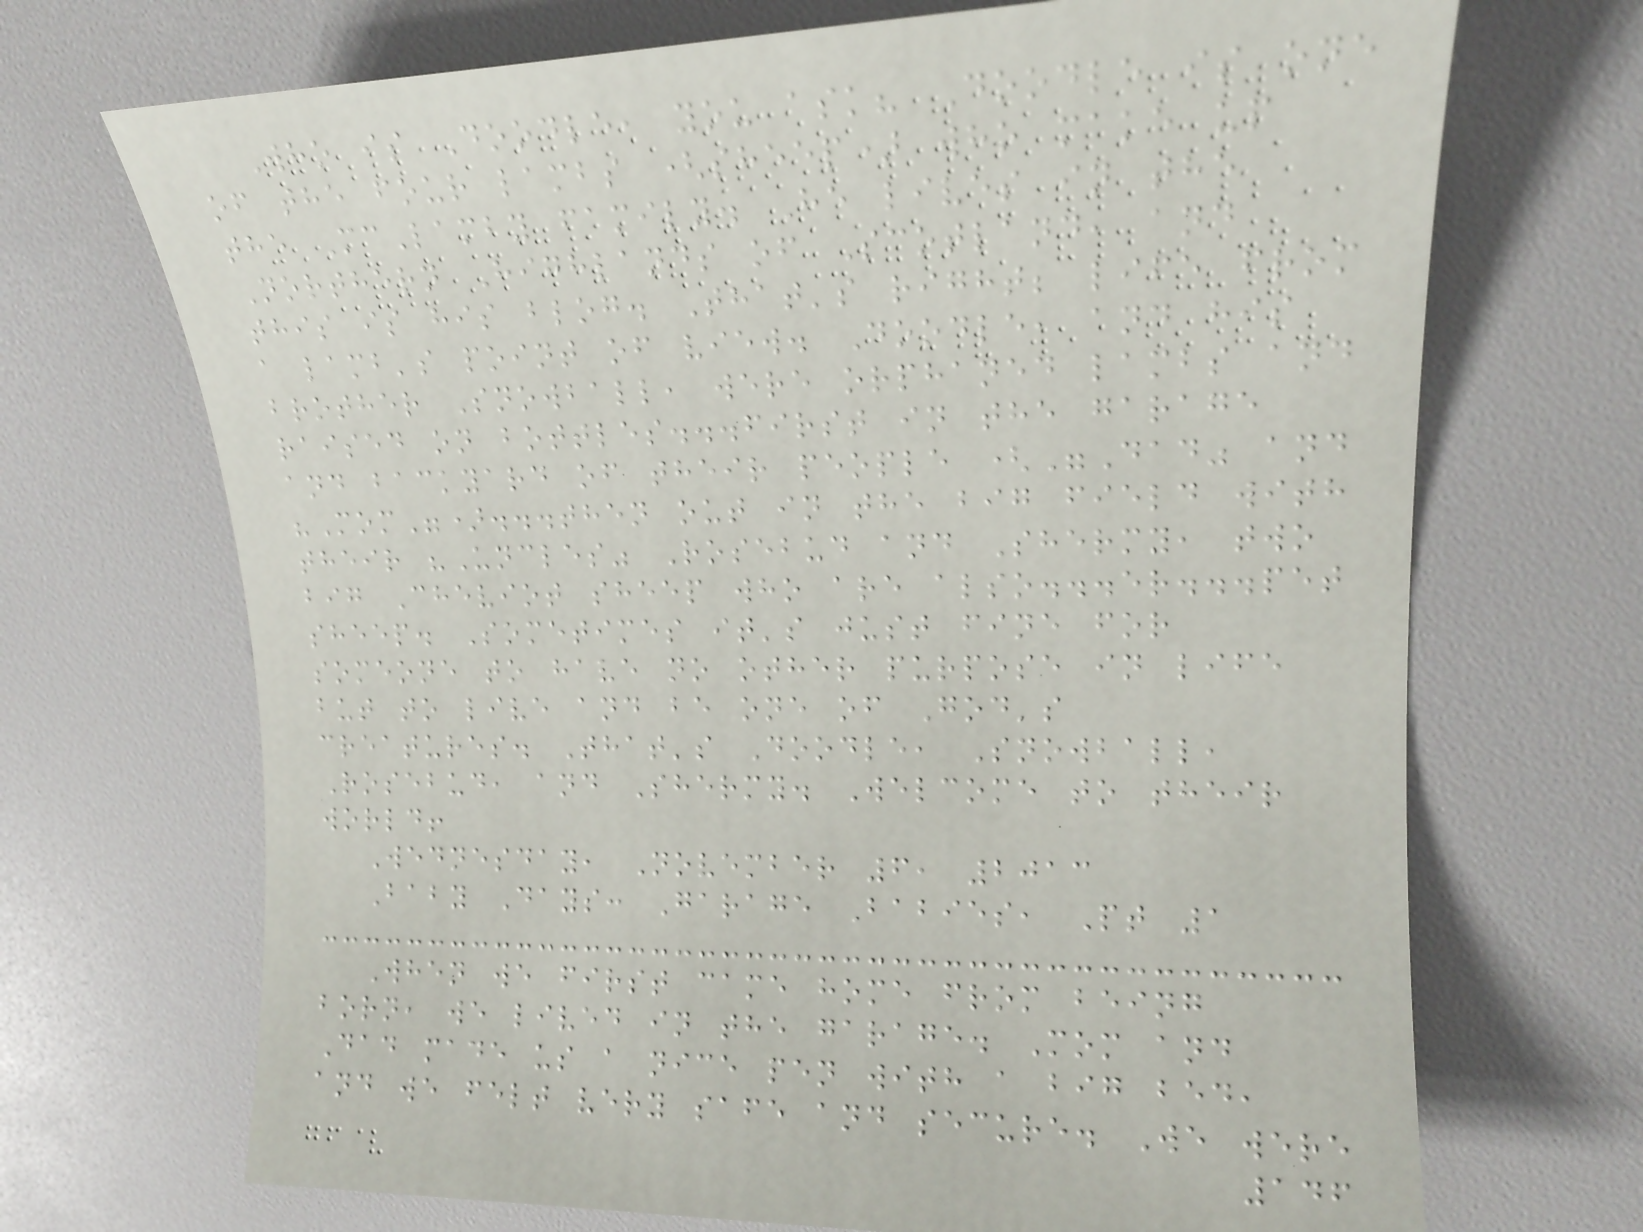Who is Doodle, you ask? Doodle is one
of the four lambs (sheep) who make up
the McLamby family. He lives in the
Northern Highlands of Scotland, and
this is his blog. That's right; life from
a lamb's point of view. Doodle, and his
brother Snowball, were orphaned lambs and
raised on bottles...first in the garage
and backyard of their people ("Dad" and
"Mom")...then out in the big field with
their "Uncles" Rosebud and Shermy, two
big Cheviot sheep who are also...er...pet
sheep. Sometimes it's just fine for
someone to have no other purpose in life
but to live and be one of God's
creatures. That's Doodle, Snowball,
Rosebud, and Shermy. Welcome to their
world!
Wednesday, November 6, 2013
Baby Days: Garage Babies, Pt 1
When we first came home from being
born, we lived in the garage. Mom and
Dad made us a nice pen with a big bed,
and we felt very safe and secure. We were
146
